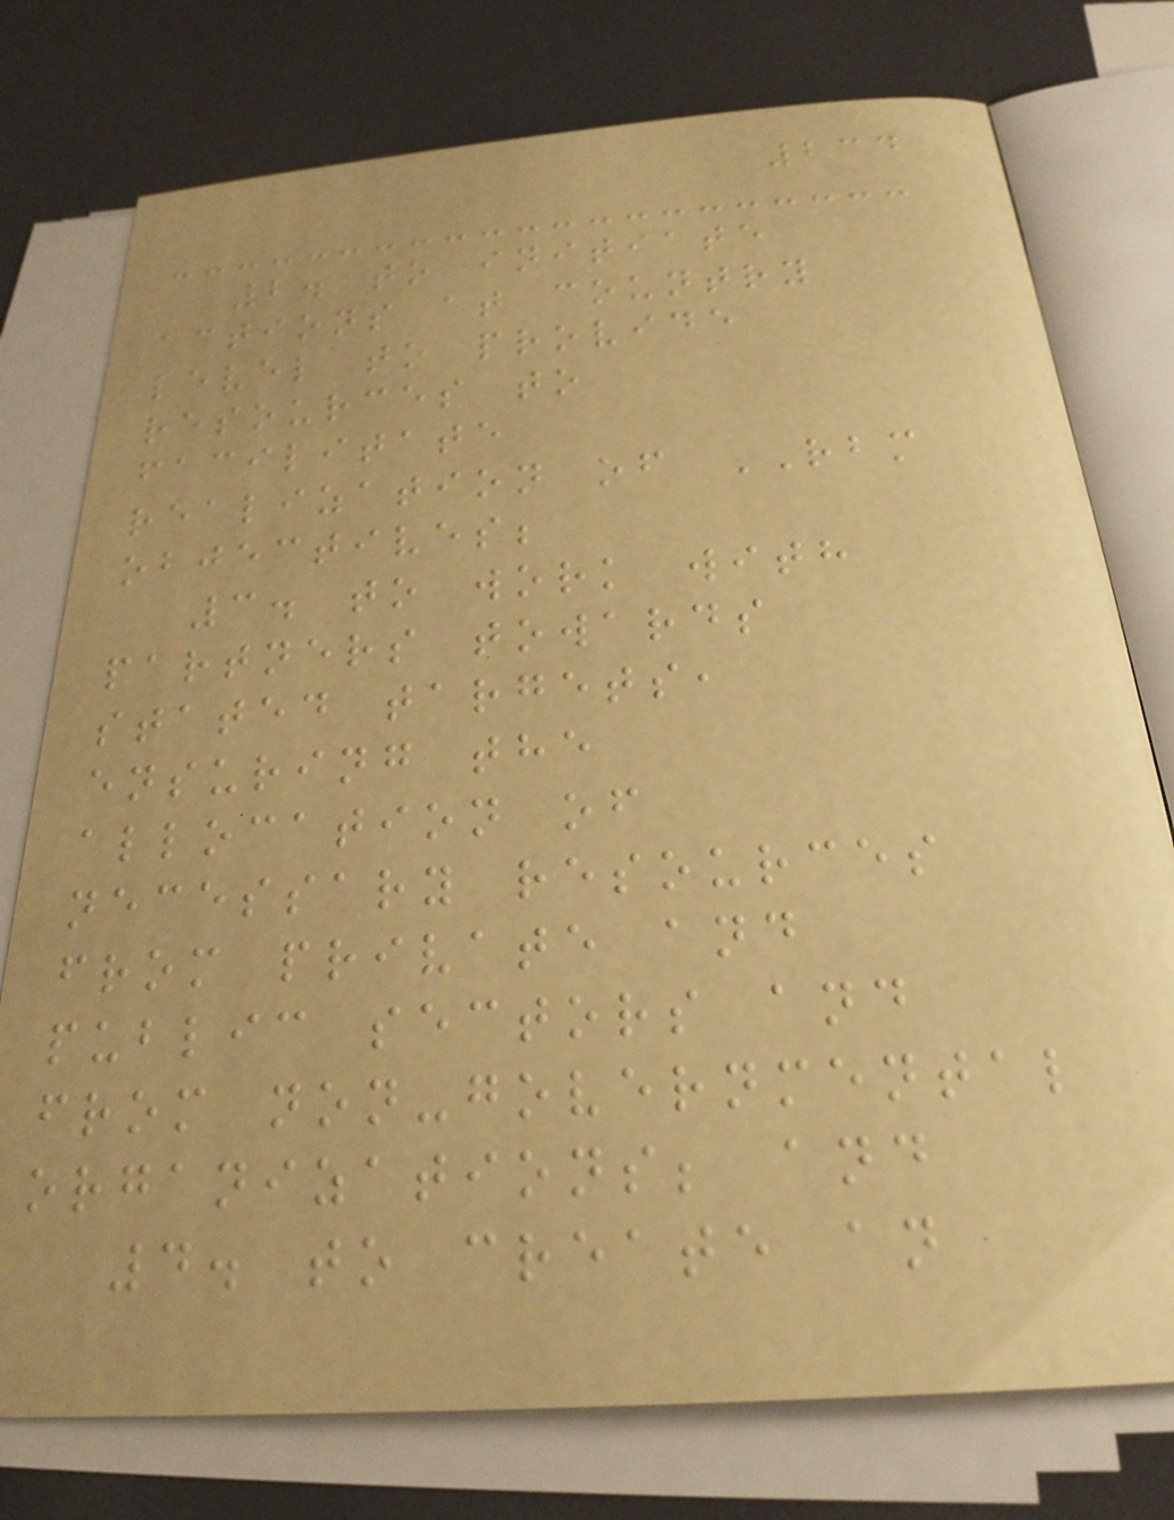234
2. to initiate
actions at country
level to provide
resources to
facilitate
realization of RBM
objectives;
3. to work with
partners towards
stated targets,
ensuring the
allocation of
necessary resources
from private and
public sectors and
from non-governmental
organizations; and
4. to create an
